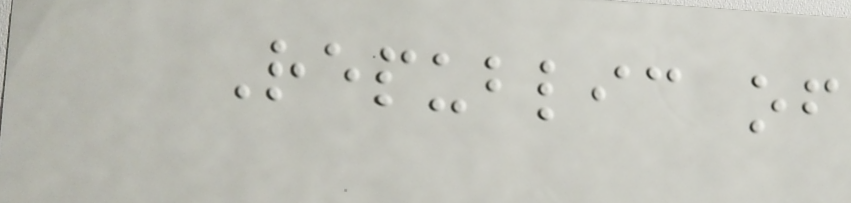Republic of
